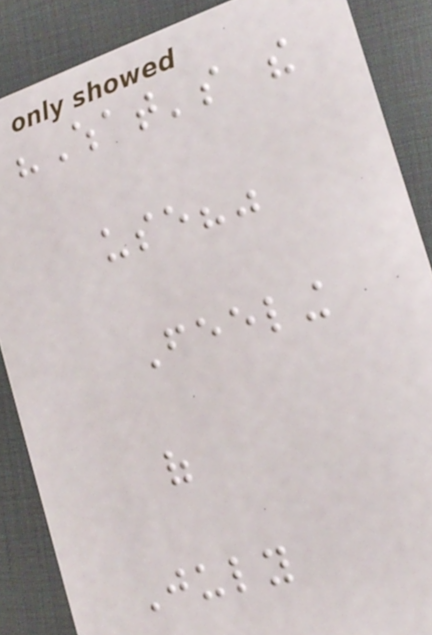"What's the
use?"
Feeling
of
July
